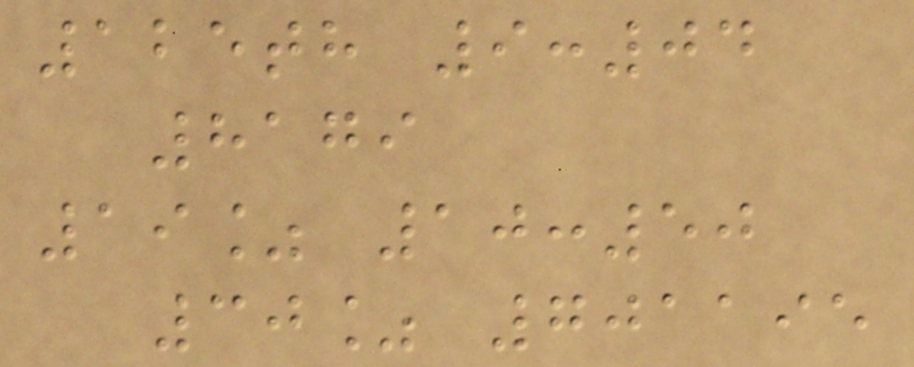125th 9:04
8179
19% 10:50
30% 701195
